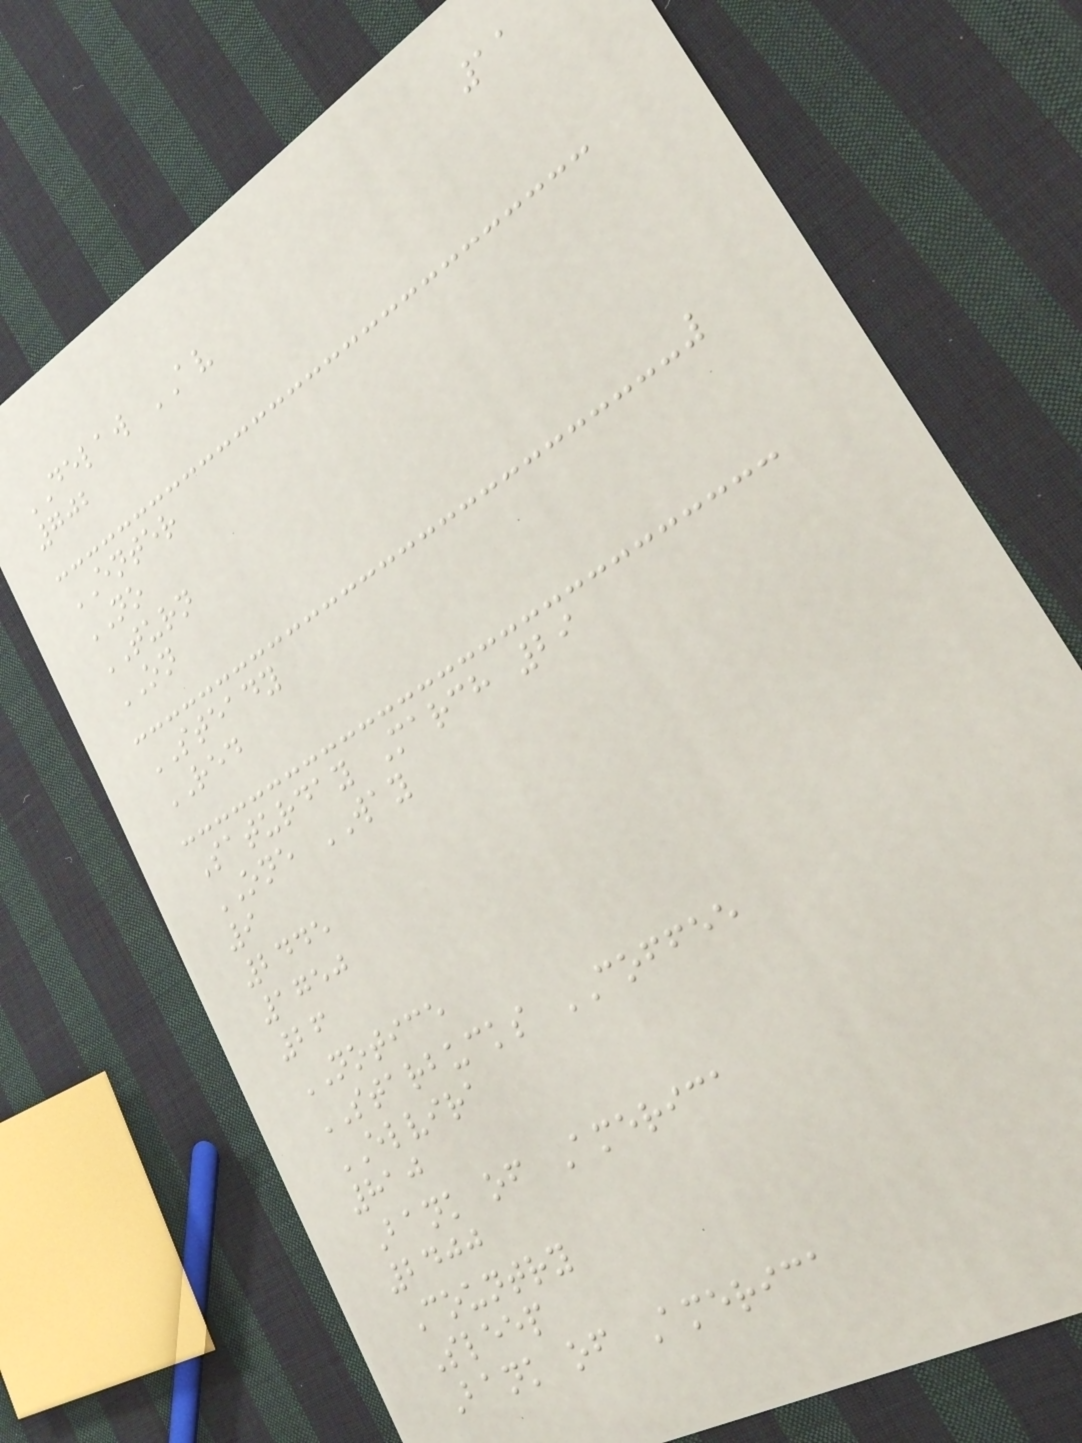11
DELAW AV
702
ENTER
NO
TURN
ON
STEADY
RED
Saturday March 29
ONE WAY
9
2445
1750
26
NOTICE
STARBUCKS COFFEE
ELVIRA
810
Bank of America
2400
Country
Sleep
Bank of America
